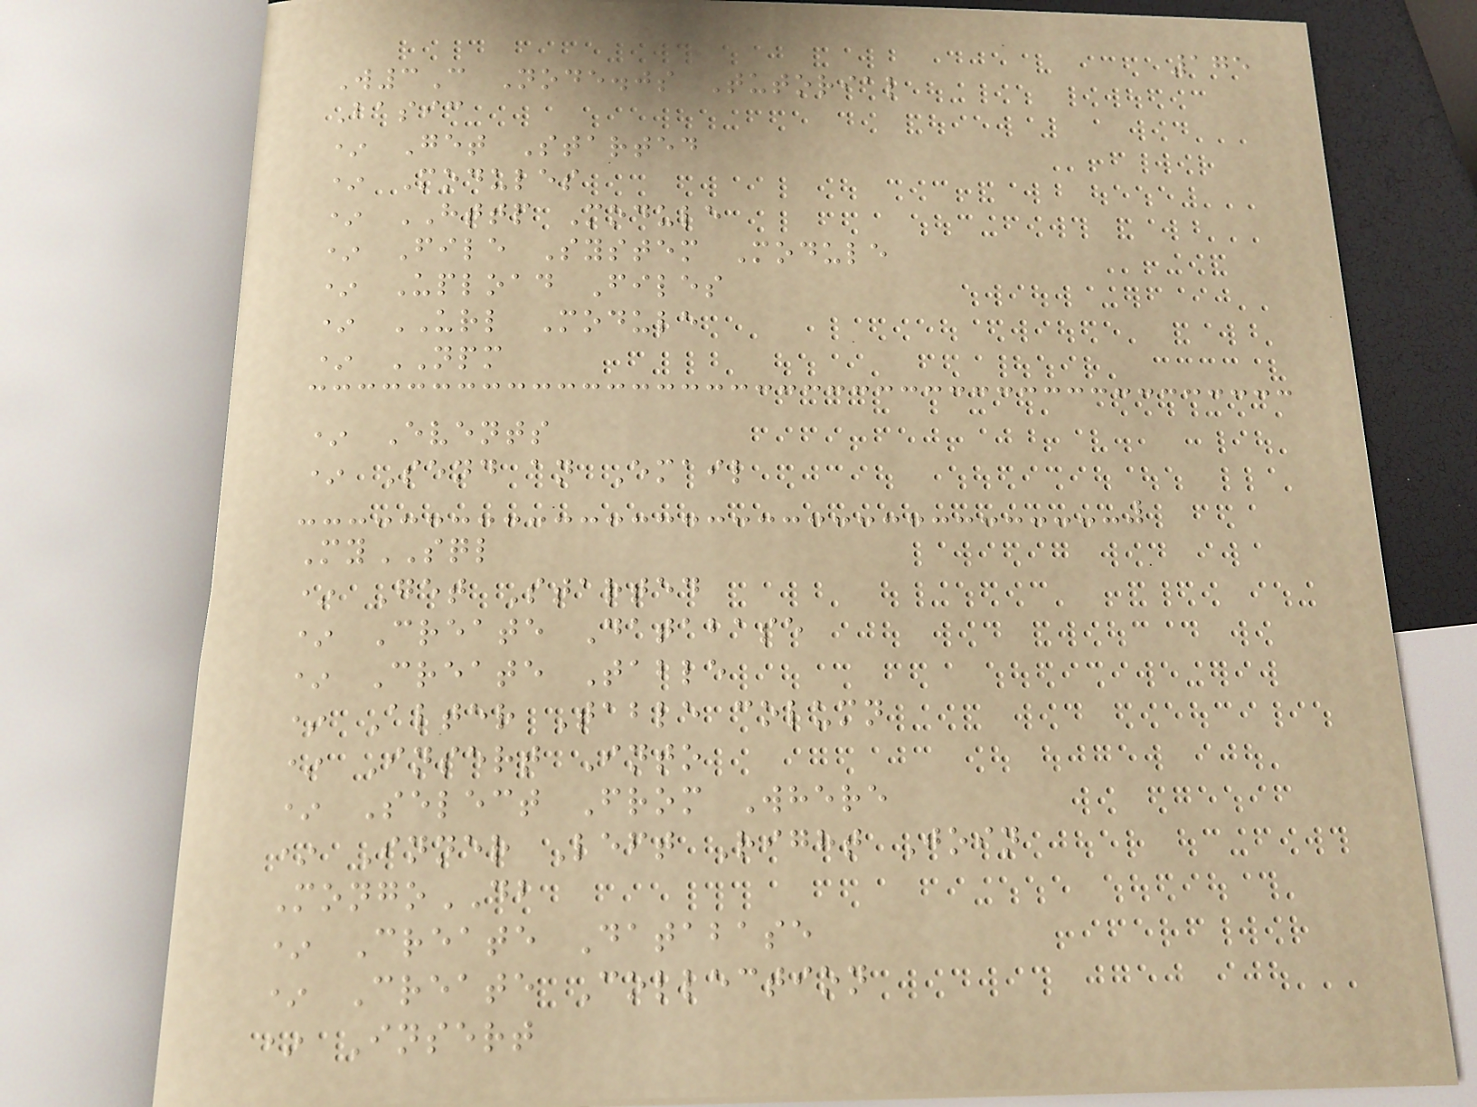175
W3C Node.js Tutorial
Basic
* Get Started
* Modules
* HTTP Module
* File System Module
* Upload Files
* URL Module
* NPM
* Events
* Send an Email
MySQL
* Get Started
* Create Database
* Create Table
* Alter Table column
* Insert Into
* Select From Where
* Inner Left Right Join
MongoDB
* Create Database
* Create Collection
* Insert
